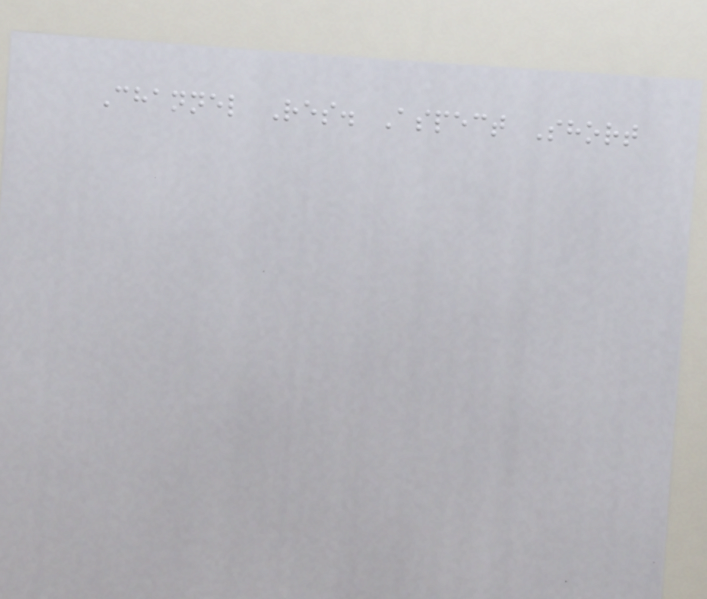Channel Res. Aspect Short
